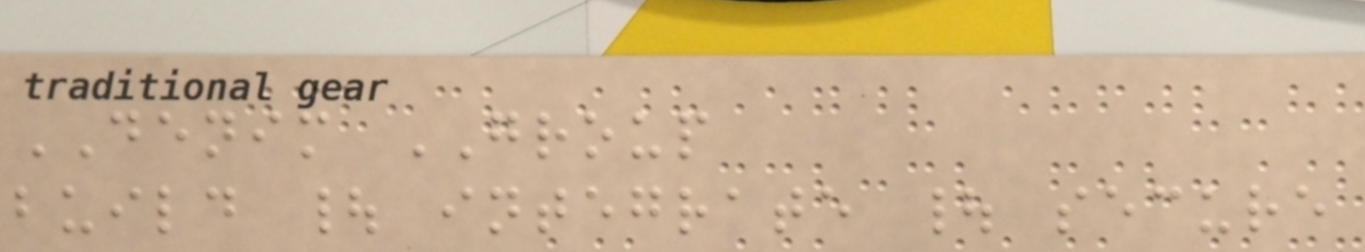DENIM GROUP
build | integrate | secure
